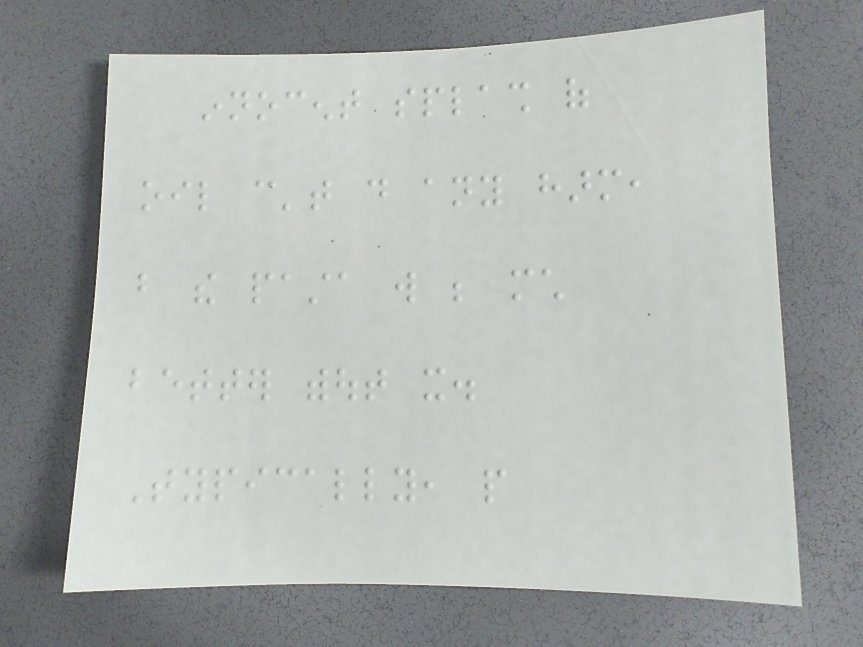innocent splash of
oil can't do any harm,
but the pasta will be much
better without it.
Typically, people
